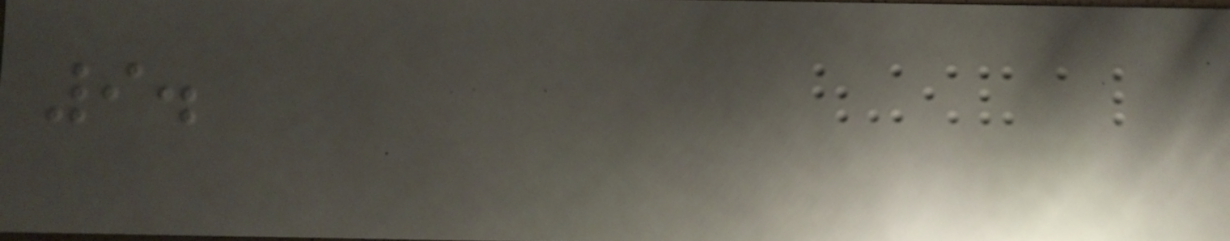9.
